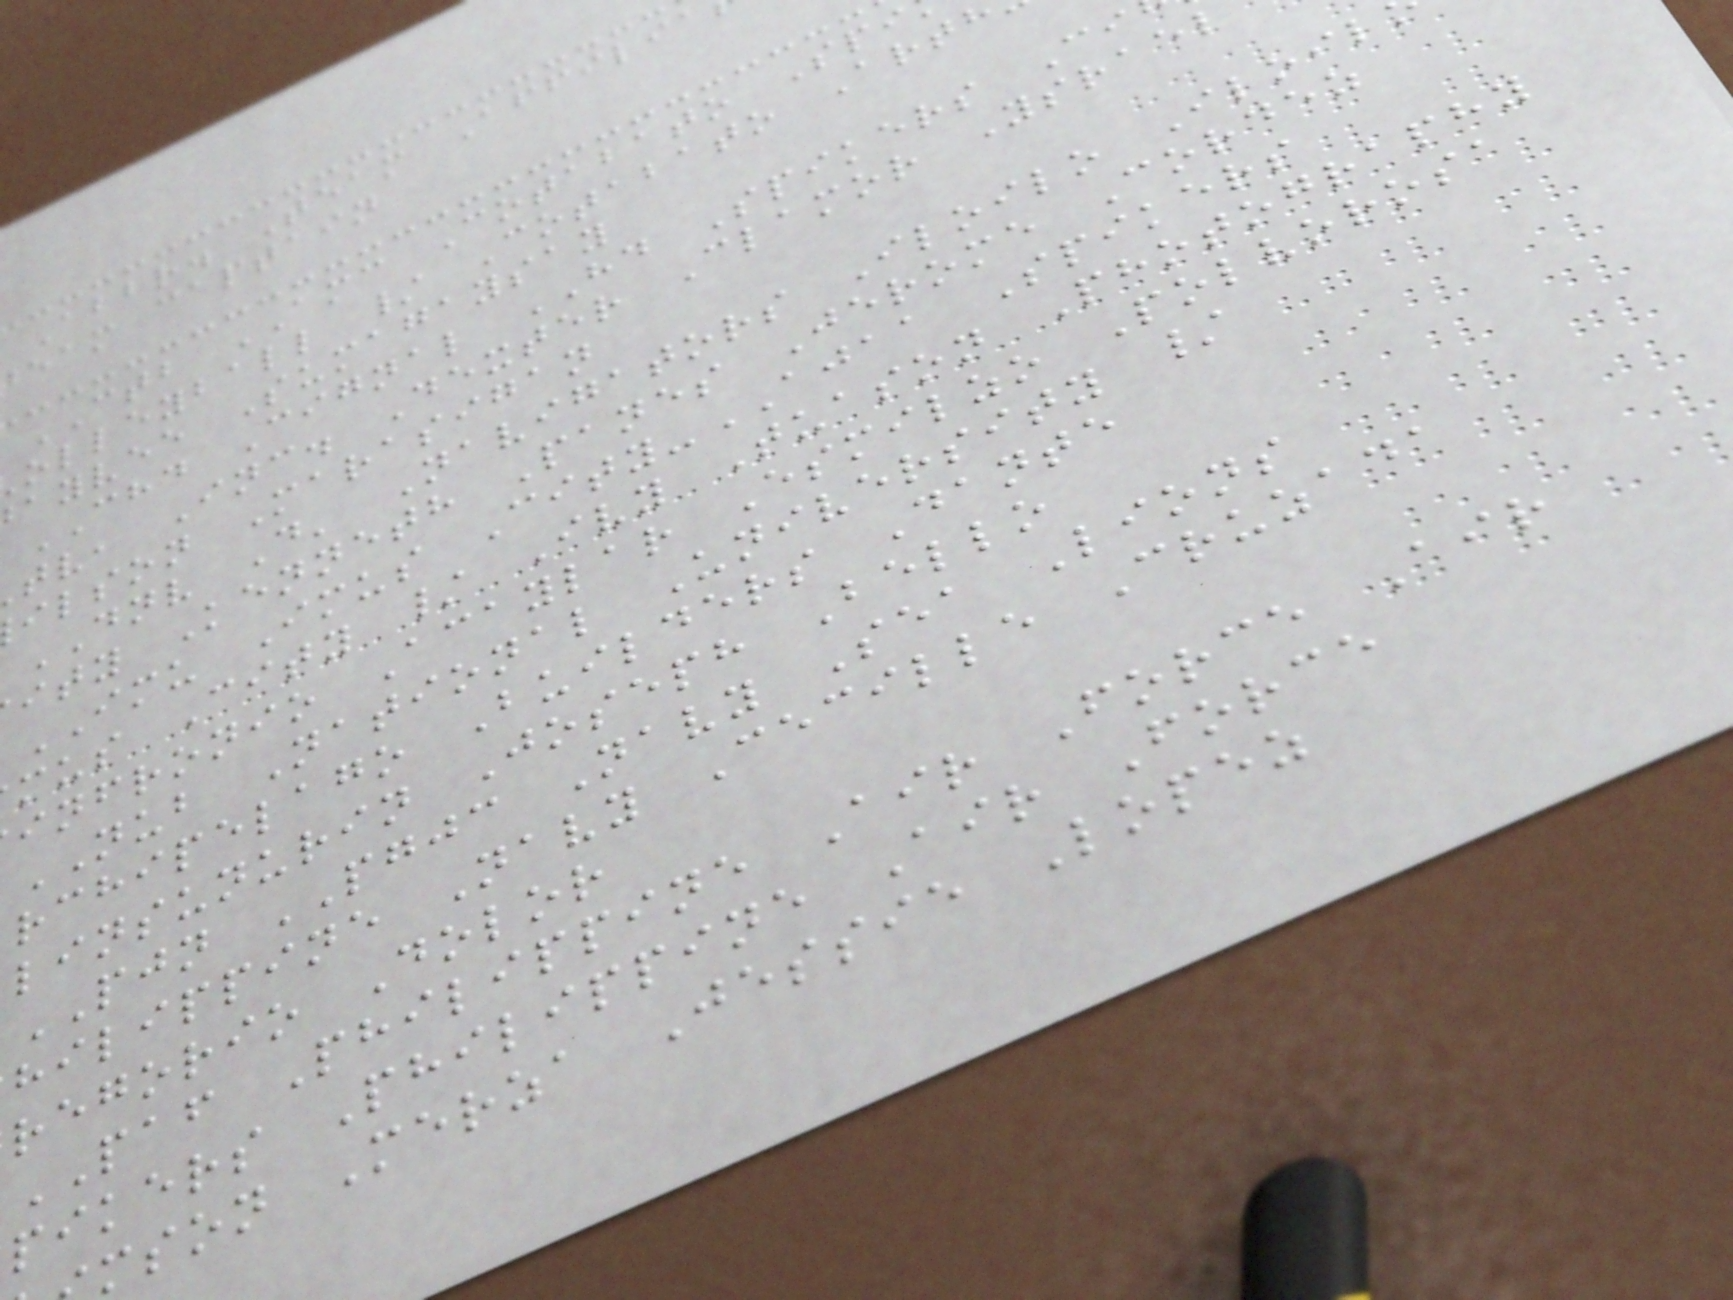Abbr. Team Affilia
eam captain
CTB AMC Cotabato Spi
olleyball / Cotabato Art
ayvee Sumagaysay
CHD Cignal HD Spikers Ci
tv, Inc. Dexter Clamor Ysrael
ilson Marasigan
DNV D' Navigators Iloilo Iloil
ity Kenneth Panes Jerome Cordez
IMU Imus City-AJAA Spikers
mus City / Ivy Tuason Photography
infronio Acaylar Esmilzo Polvorosa
NUB National University /
rchipelago Builders Dante
linsunurin Joseph Bello
PJN PGJC Navy Sea Lions
hilippine Navy Cecille Cruzada
regorio Dolor
PAF Philippine Air Force Air
pikers Philippine Air Force
mson Merza Jessie Lopez
